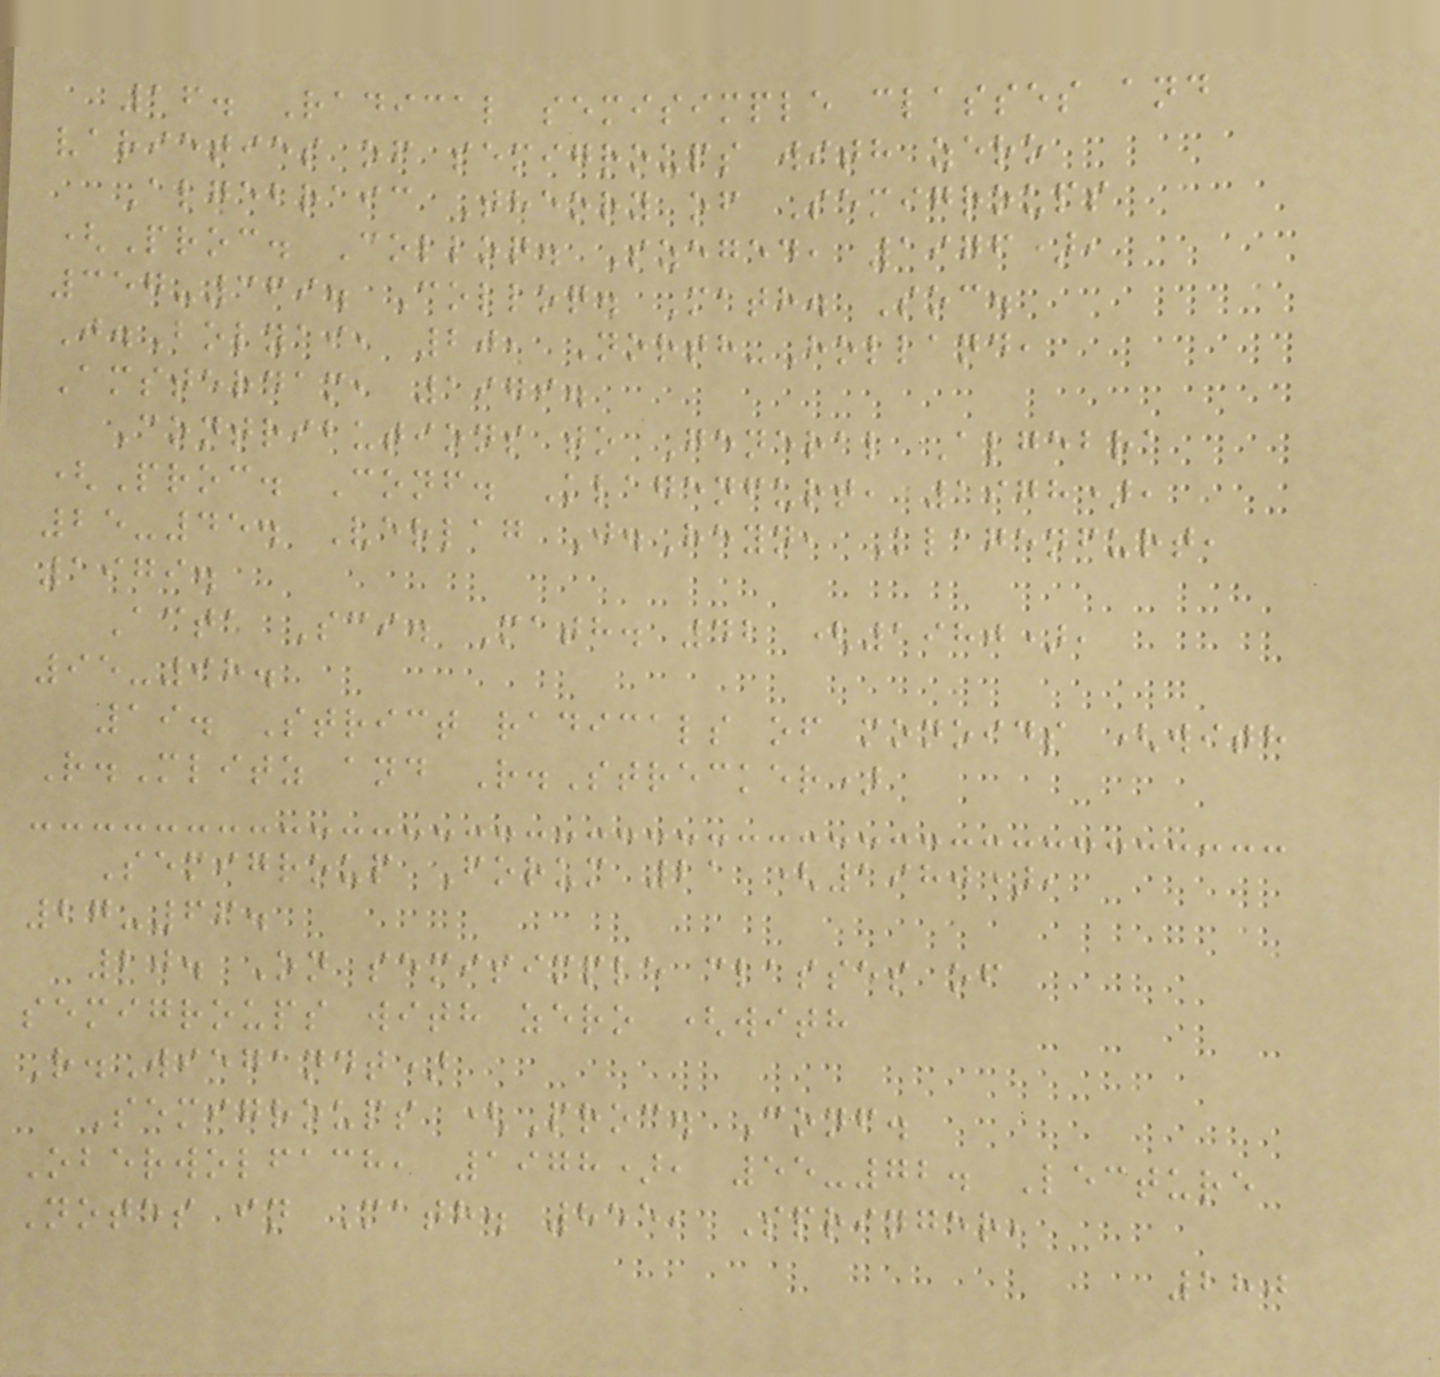16. Radical semisimple classes and
varieties of semigroups with zero
Algebraic Theory of Semigroups
(Proc. Colloq. Szeged, 1976),
357-369. Colloq. Math. Soc.
J.Bolyai, 20, North-Holland,
Amsterdam, 1979.
Contributions to General Algebra
(Proc. Conf. Klagenfurt, 1978),
25-45. Verlag J.Heyn, Klagenfurt,
1979.
Acta Sci. Math. 42 (1980),
95-98.
19. Strict radicals of monoids (with
R.Mlitz and R.Strecker)
Semigroup Forum 21 (1980),
27-66.
20. On semisimple classes of
semigroups with zero (with
R.Wiegandt)
Semigroups (Proc. Conf.
Oberwolfach, 1978), 55-72. Lecture
Notes in Math. 855, Springer,
280
